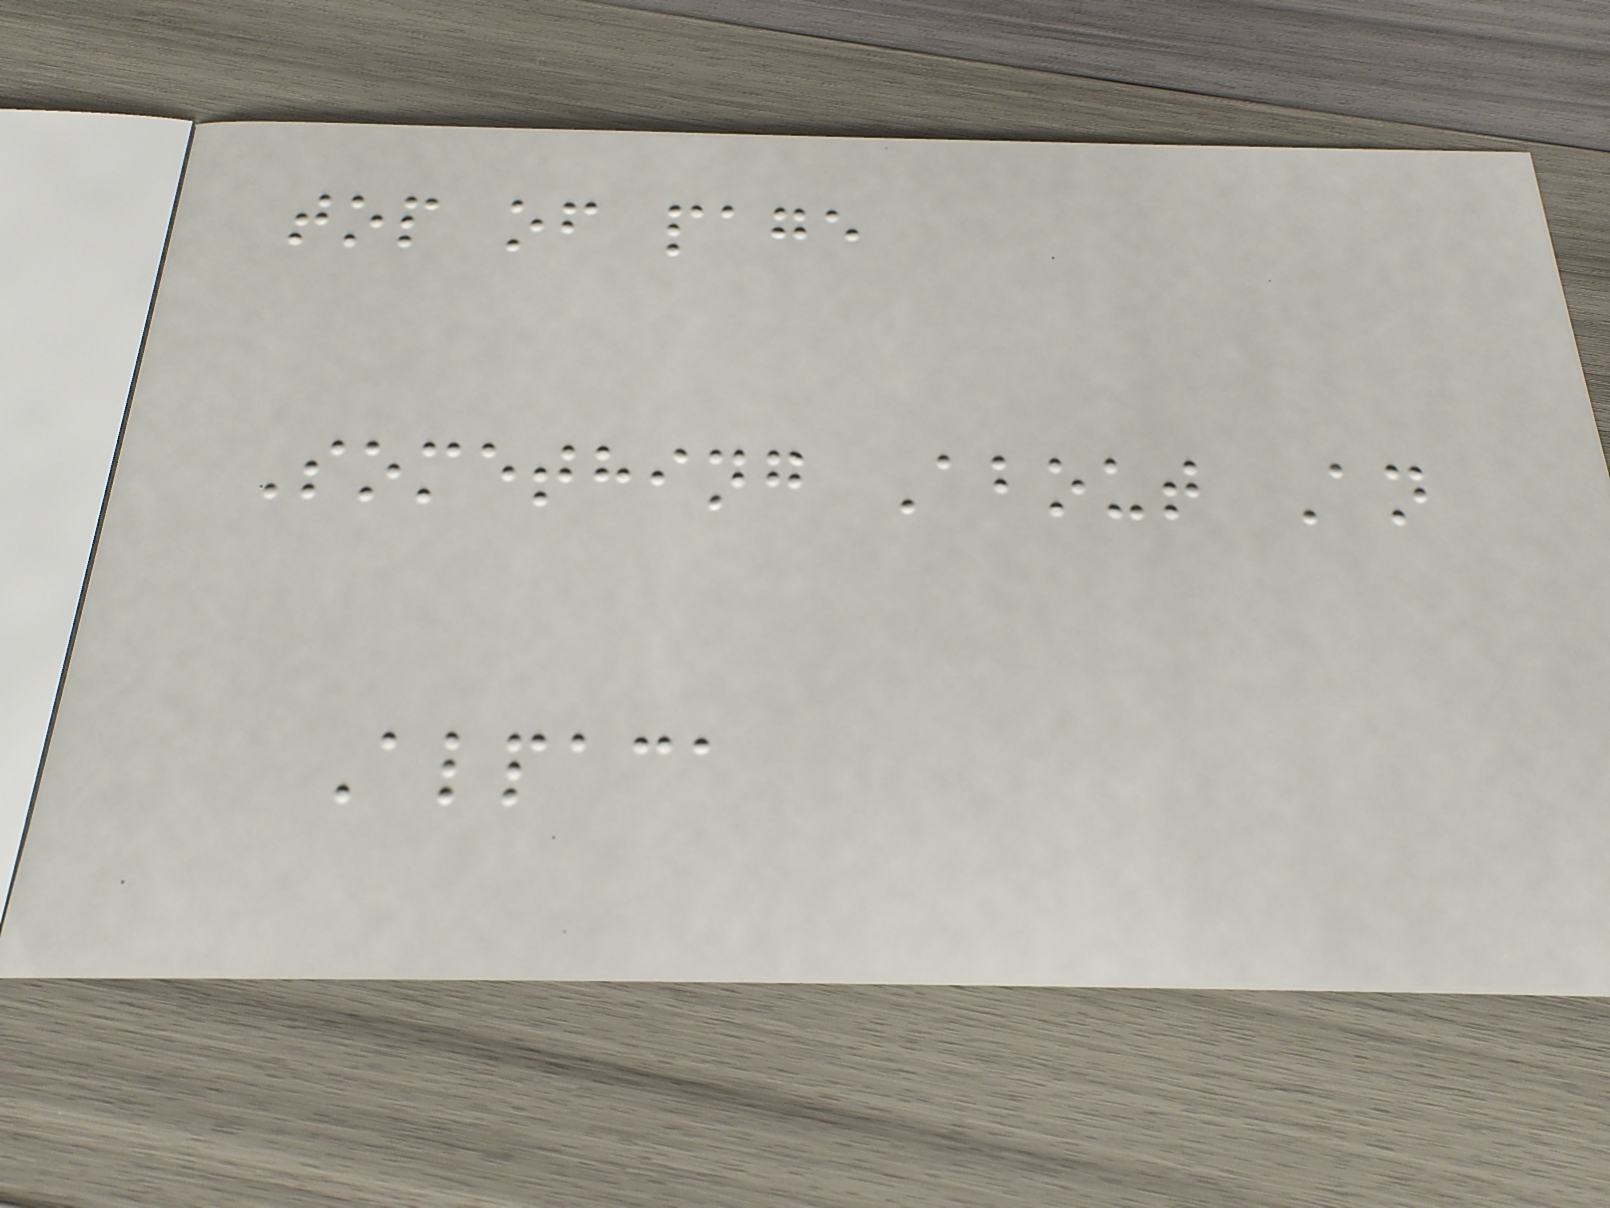top of page
Something About An
Alpaca
